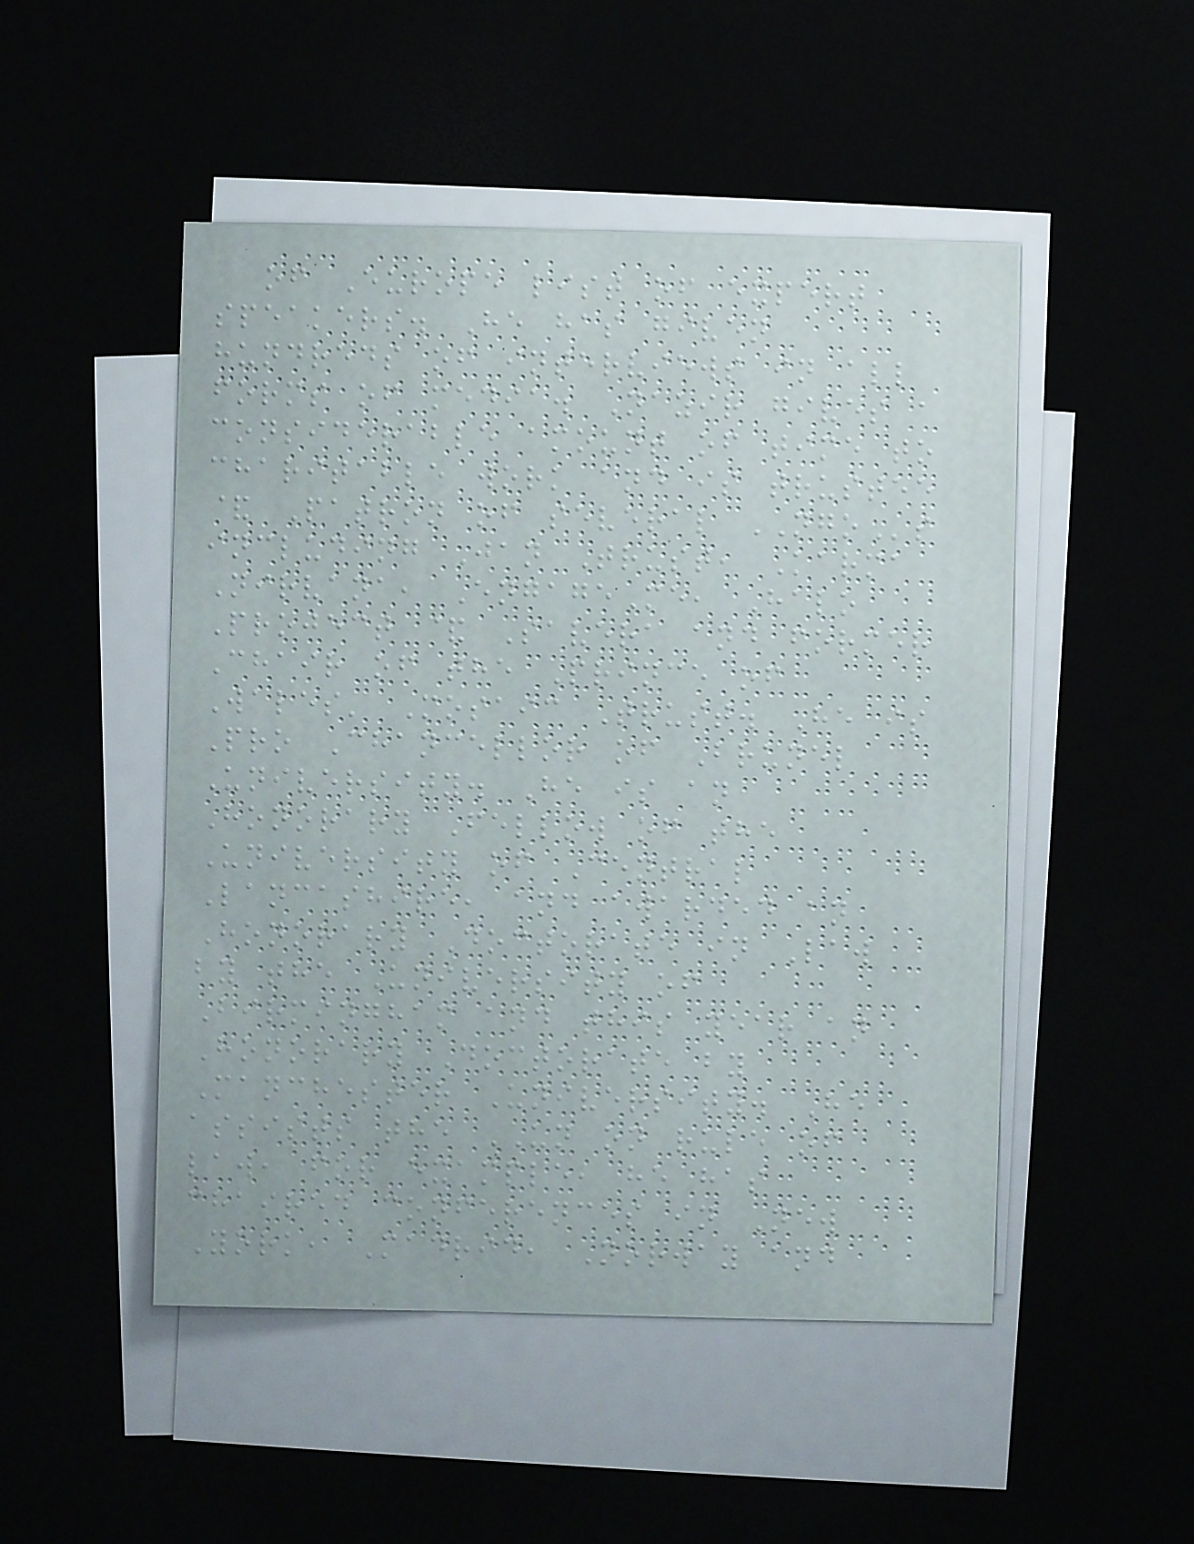of Europe list of expert
speakers. He has given
hundreds of interviews in all
forms of media. Nazir gives a
considerable amount of time to
charitable work and is trustee
& Patron of several NGOs
including Jan Trust, Karma
Nirvana, EngageMe, Halo
Project & Savera and former
Chair of the Prince of
Wales' Mosaic Trust. He is
Pro Chancellor of Brunel
University. He is an
Honorary Fellow of the
University of Central
Lancashire, and awarded an
Honorary Doctorate in Law
by the University of
Birmingham and this year an
Honorary Doctorate by
Manchester University. He
assists the UN on rule of
law, for example, he has
chaired conferences in New
York, Madrid, Norway and
